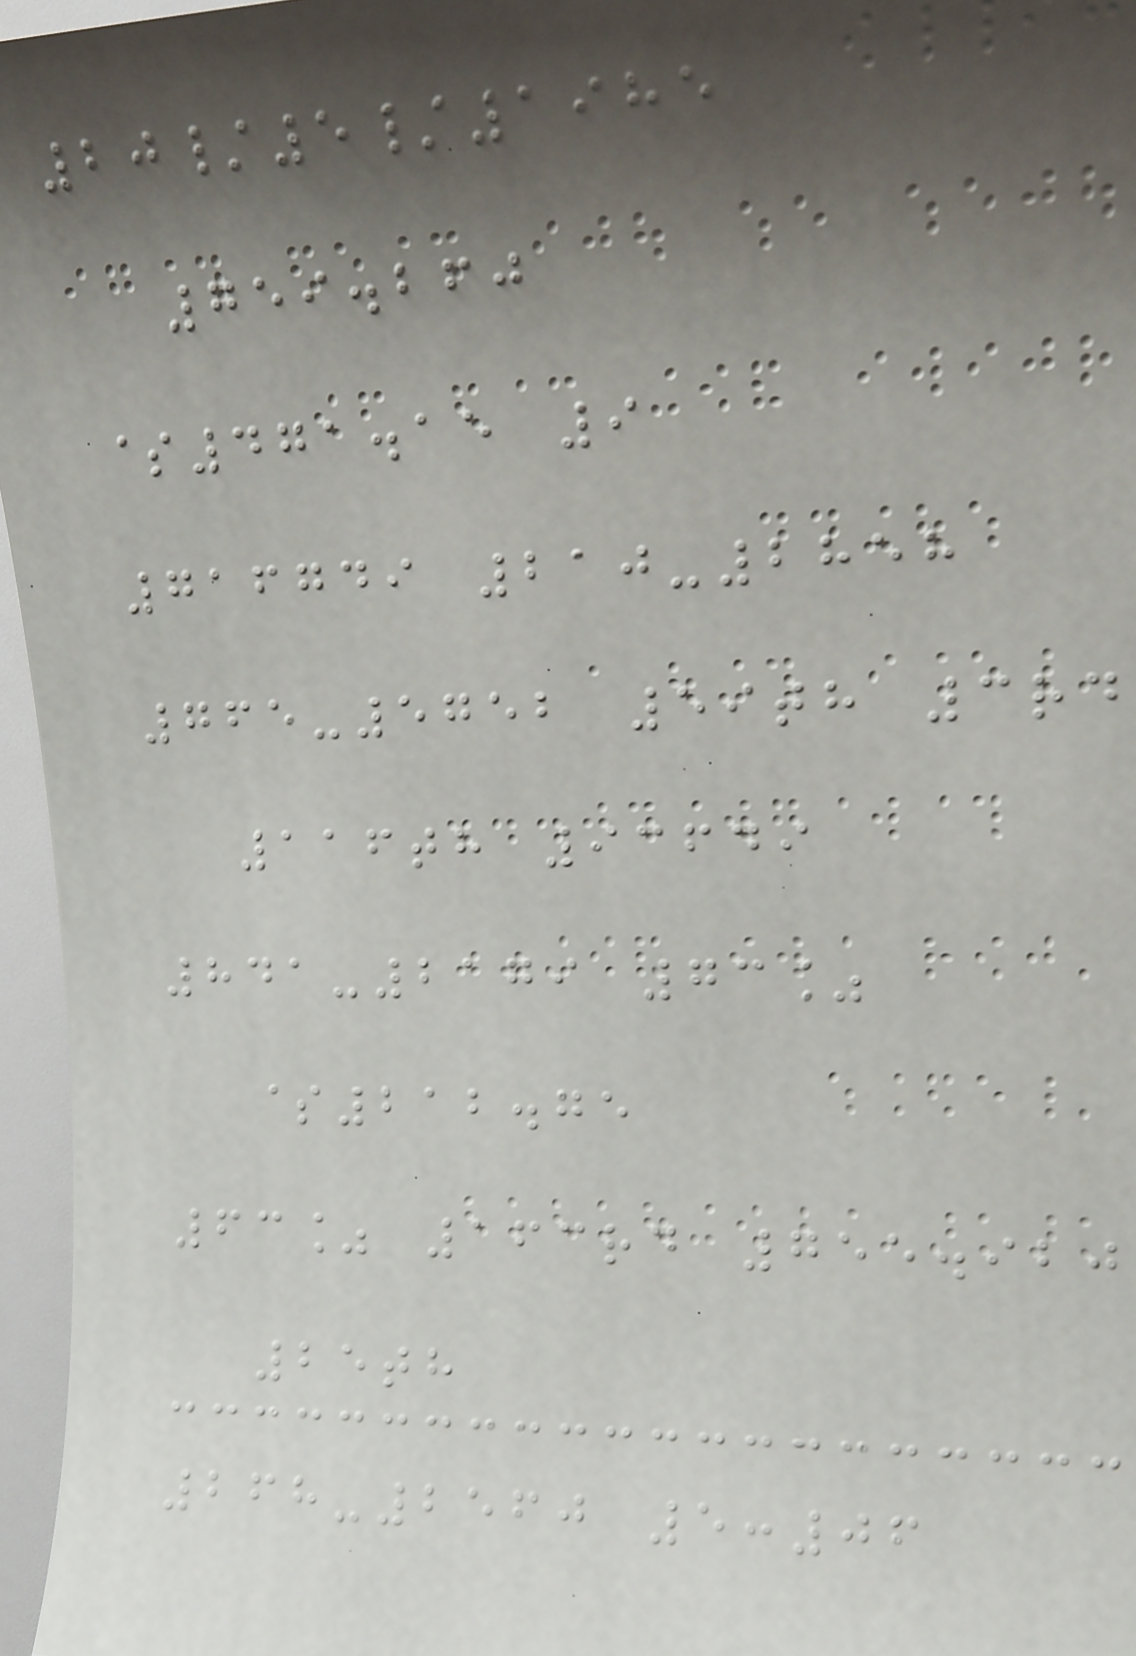20/5/1985
759.260
$471.15 9
716749 210-2858
765-5752 59th 3rd
116th 93649
841-2179 73%
$212.75
63% 163rd 755.920
25th
268-2560 5:06
